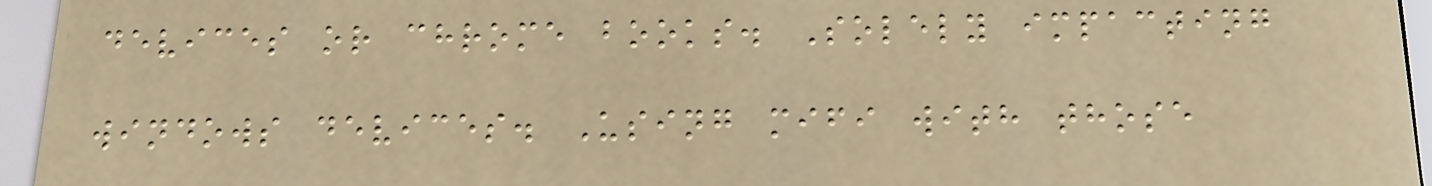devices or chrome books. Solely impacting
windows devices. Using mifi with those
